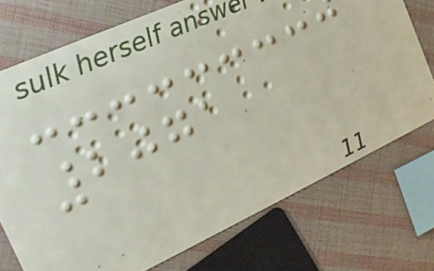2071
